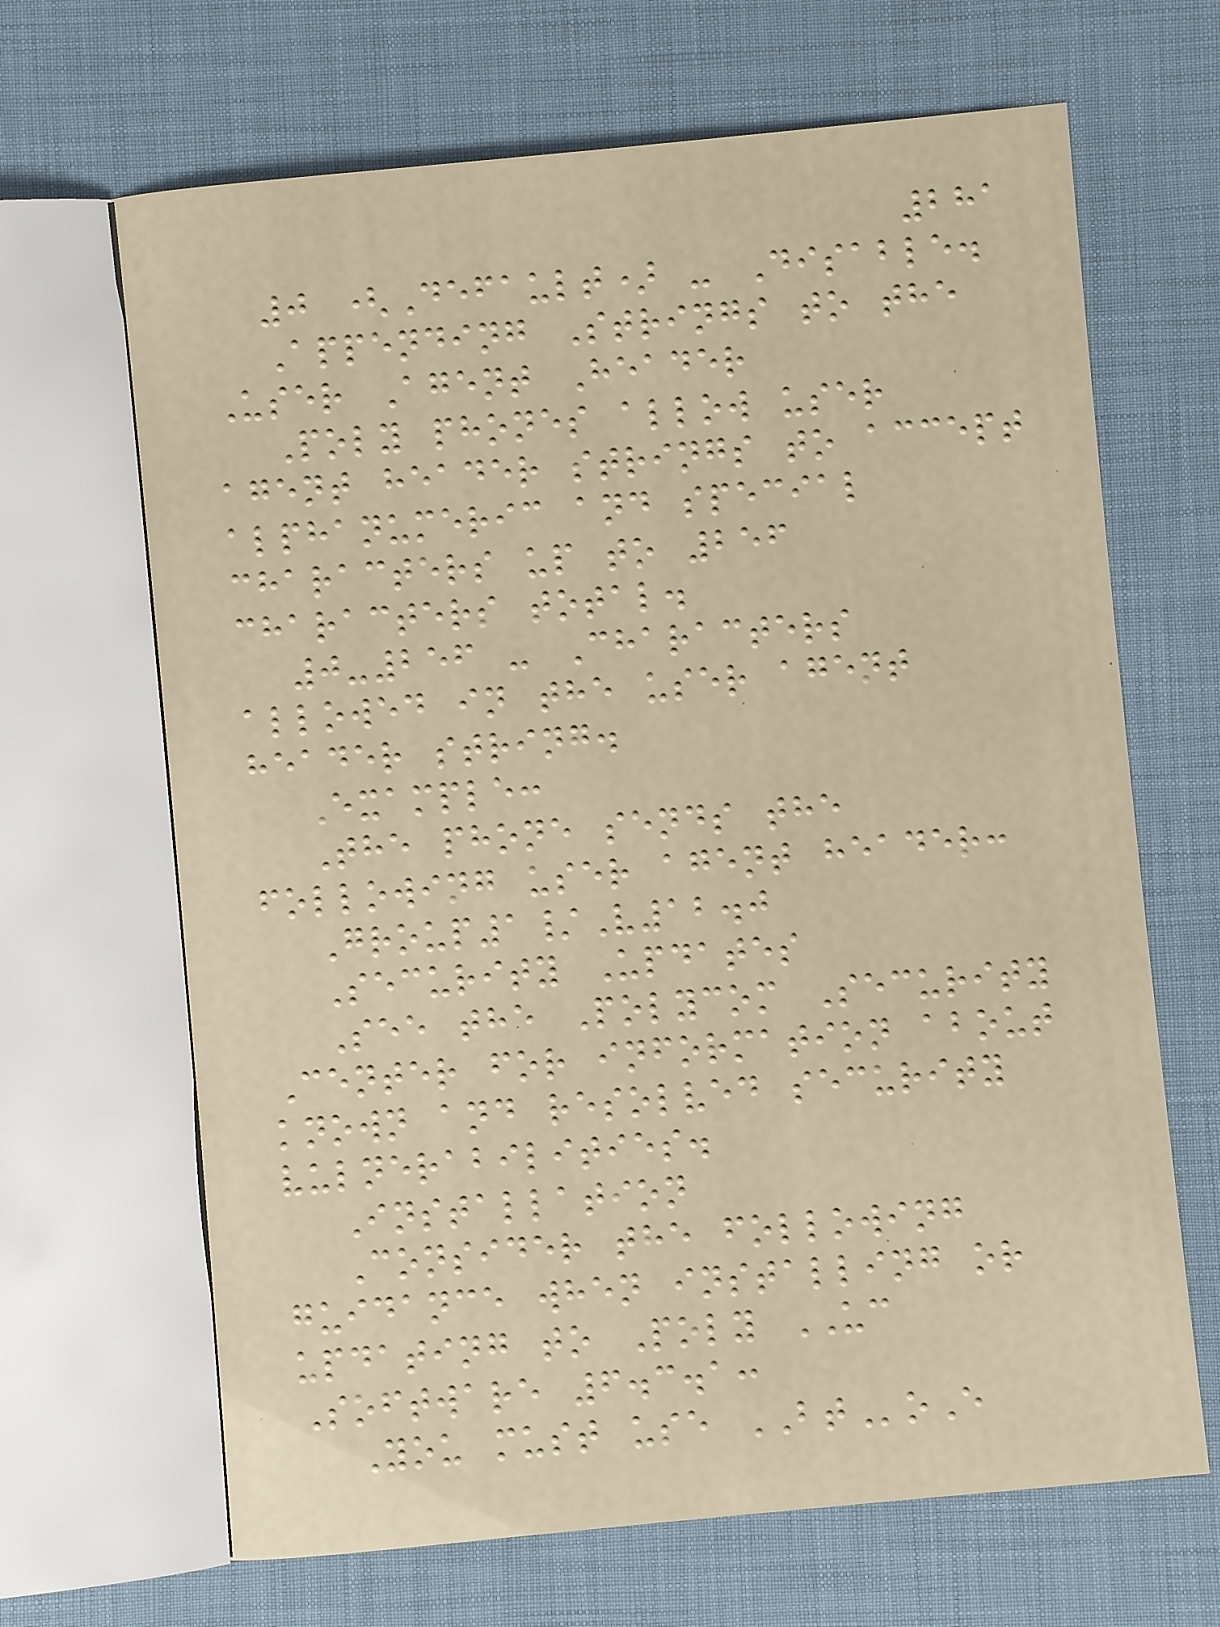281
0 (Default) - Disable.
Appending Strings to the
User Agent Header
Poly phones allow user
agent header strings to accept
alphanumeric and special
characters up to 256
characters total.
0-256 - Characters
allowed in the user agent
header string.
Example:
The phone sends the
following user agent header:
Group1/V12.0
Security Updates
See the Polycom Security
Center for information about
known and resolved security
vulnerabilities.
Installation
Consider the following
guidance when installing or
updating to Poly UC
Software 6.3.1:
You must use BToE
